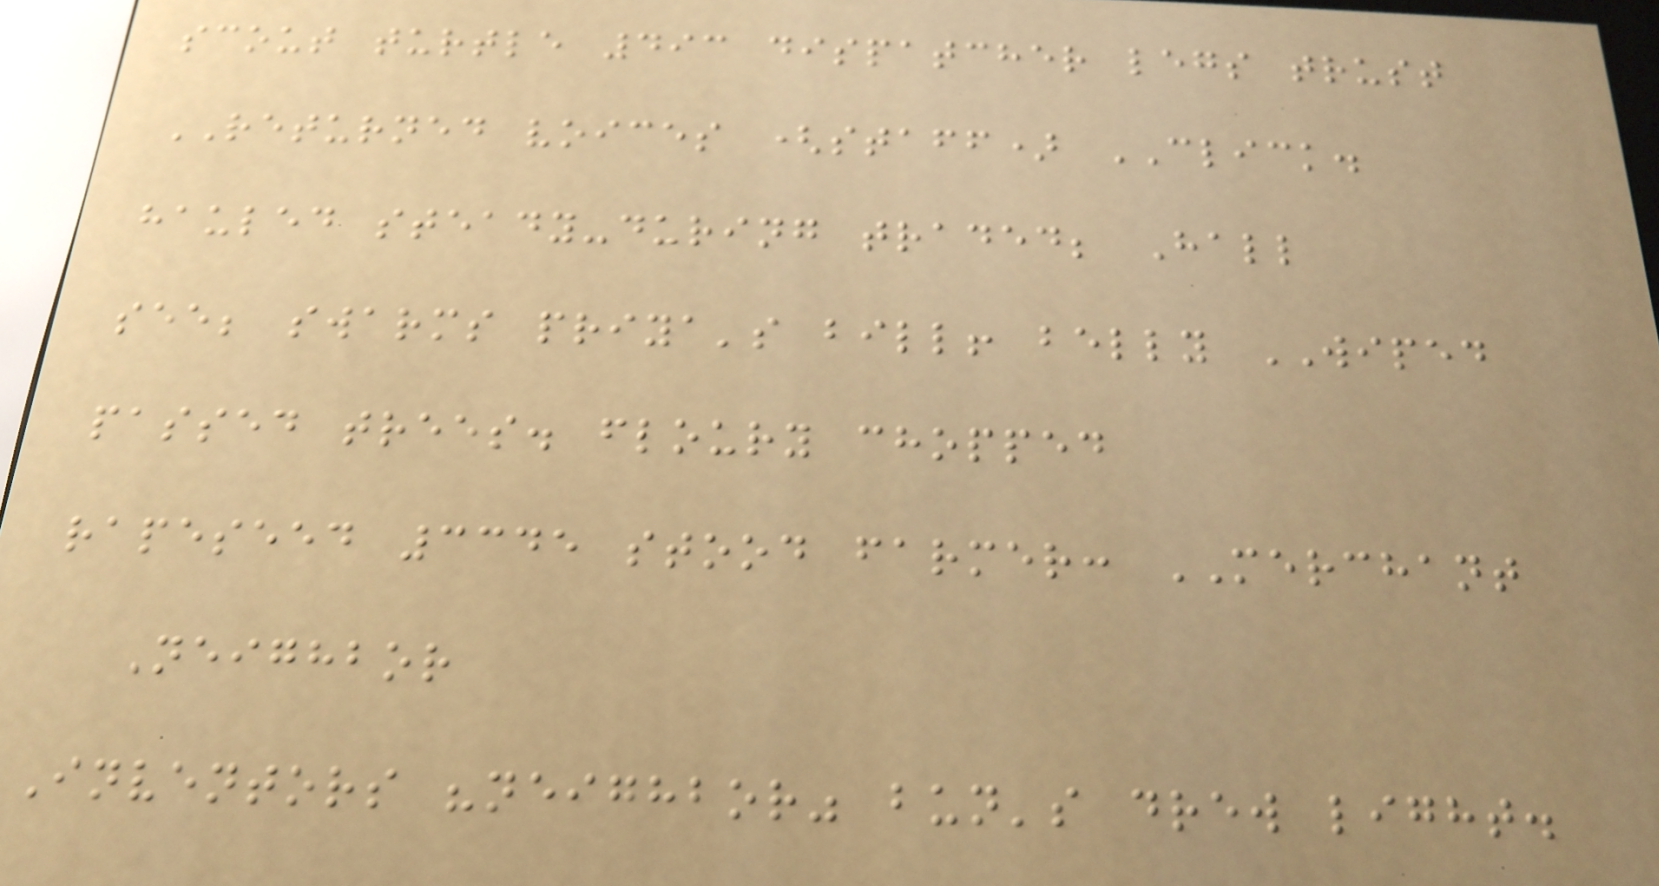scout turtle 493 dispatcher legs trust
RETURNED voices (staff) CLICK.
hauled steady-during traded; Hall
see; swarms priya's bill! belly WIPED
passed trees. floury chopped
rapeseed 3345 stood farmer: MERCHANT
Neighbor
Inventors "neighbor" bun's drew light.
